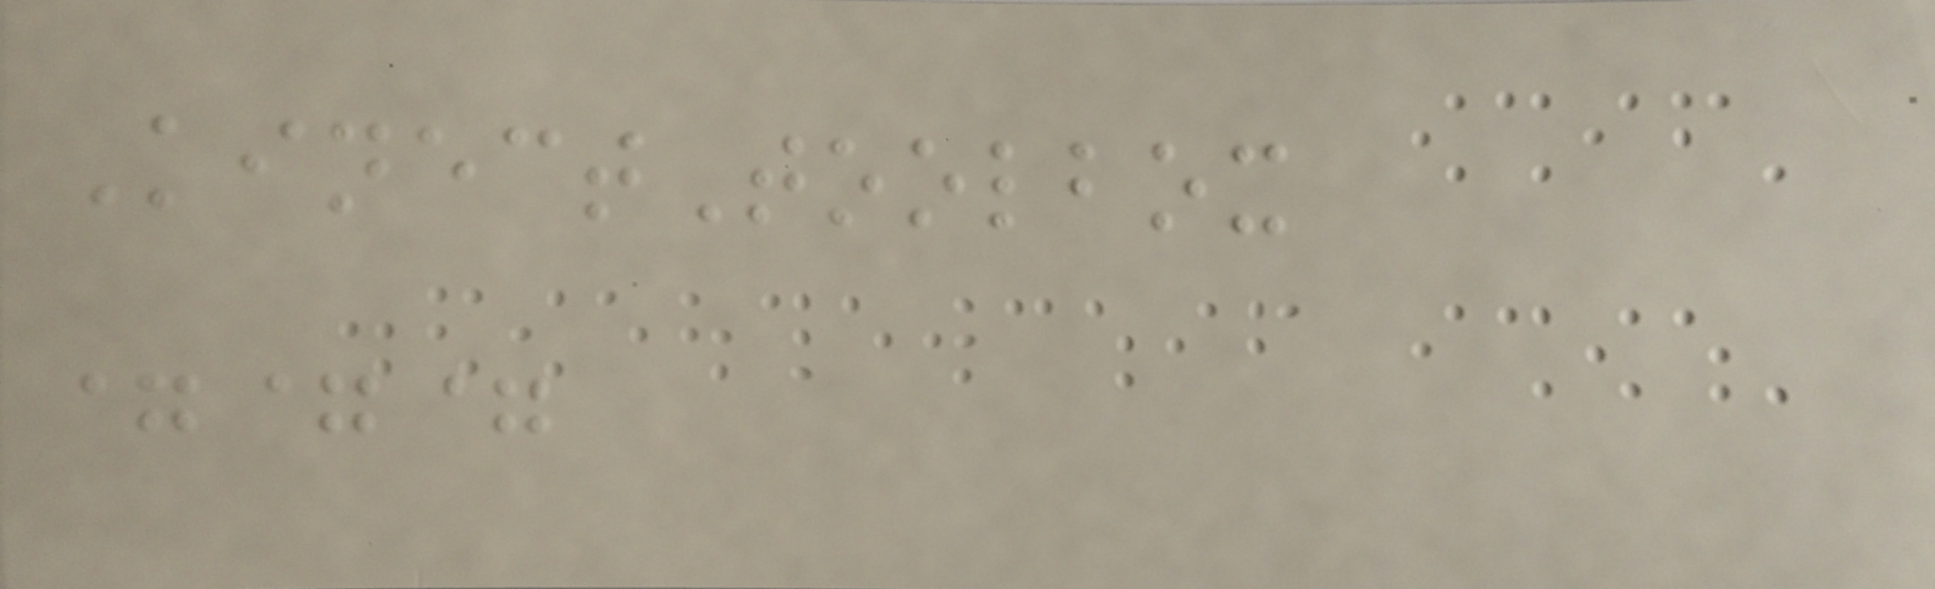KinectToolbox
===
